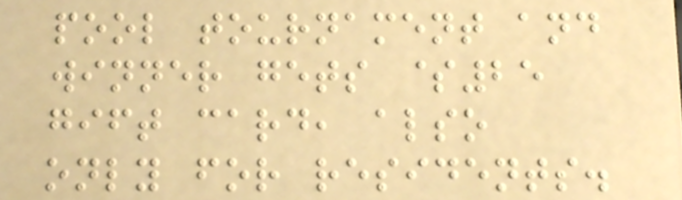pool tournament and
winner gets $25
gift card, also
only for residents.
